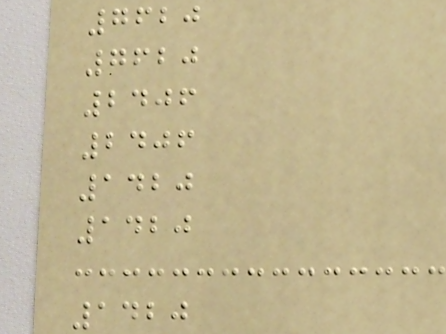7620
7620
2406
2406
1420
1420
1420
